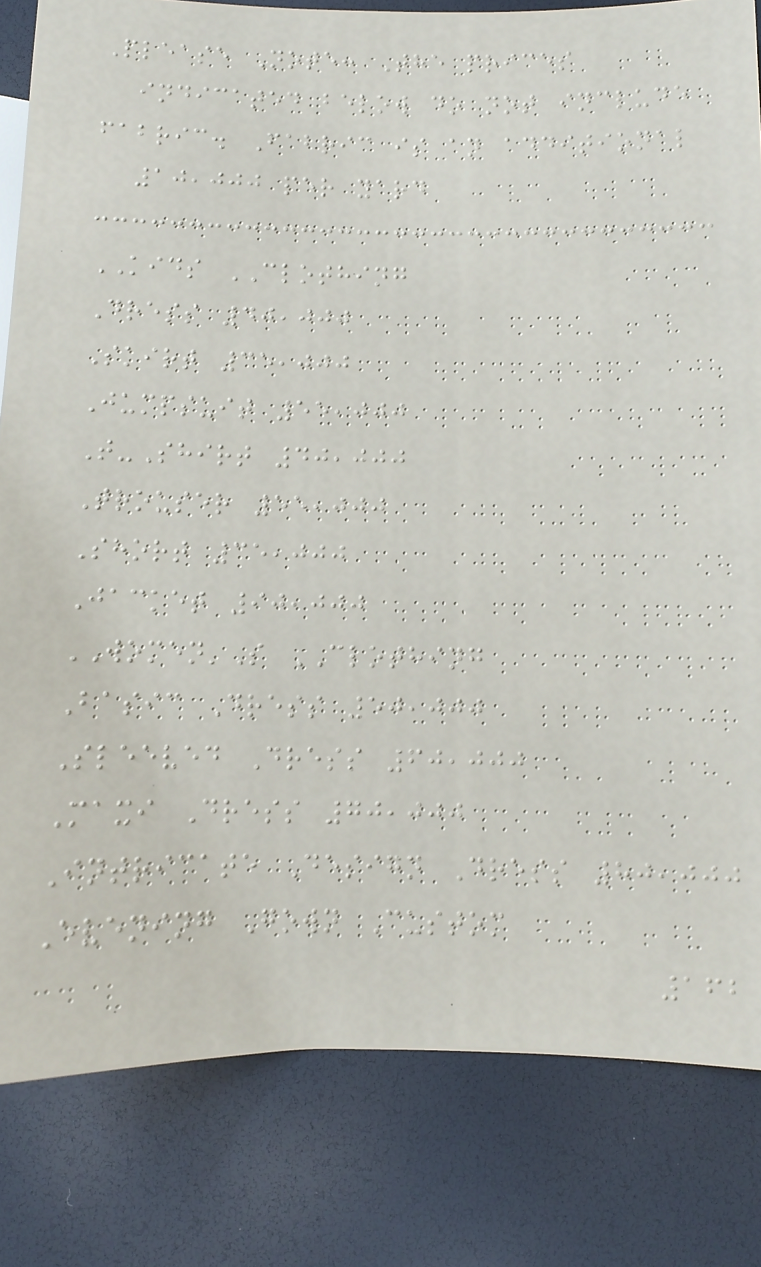Please Note: The prices
indicated below do not include
fabric. Fabric is an additional
10,000 per yard
KIDS CLOTHING
Dress 40,000
Skirt 35,000
Jumpsuit 55,000
T-Shirt 40,000
Trouser 55,000
Short 35,000
Jacket 90,000
WOMEN'S CLOTHING
Basic Dress 50,000
Sleeved Dress 60,000
Maxi Dress 70,000
Intricate Design Dress 80,000
Evening Gown Custom
162
